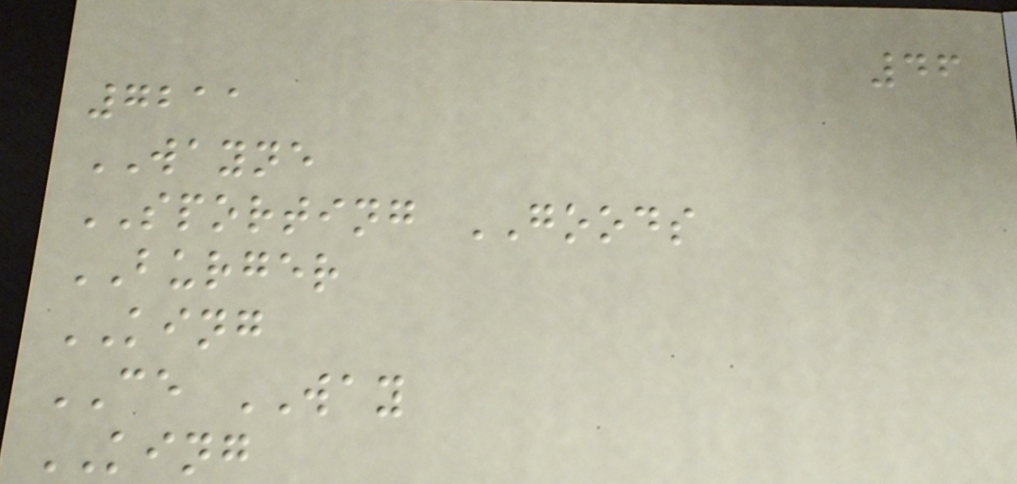46
7211
WAYNE
SPORTING GOODS
BURGER
KING
CE WAY
KING
